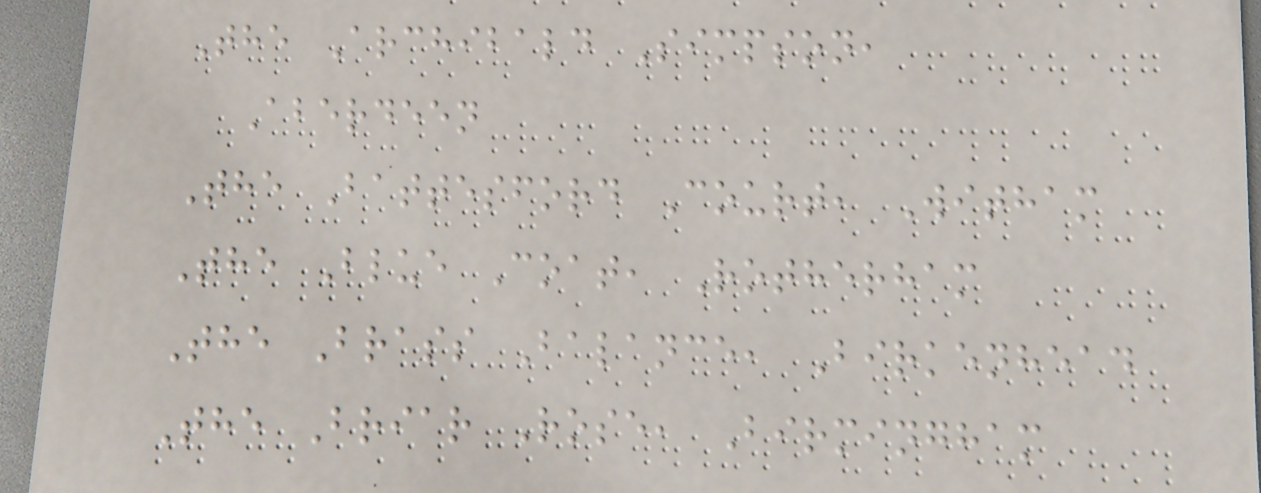The Archibald Simpson,
Aberdeen
The Battesford Court, Witham
The Blue Coat, Rotherham
The Brass Balance, Birkenhead
The Briar Rose, Birmingham
